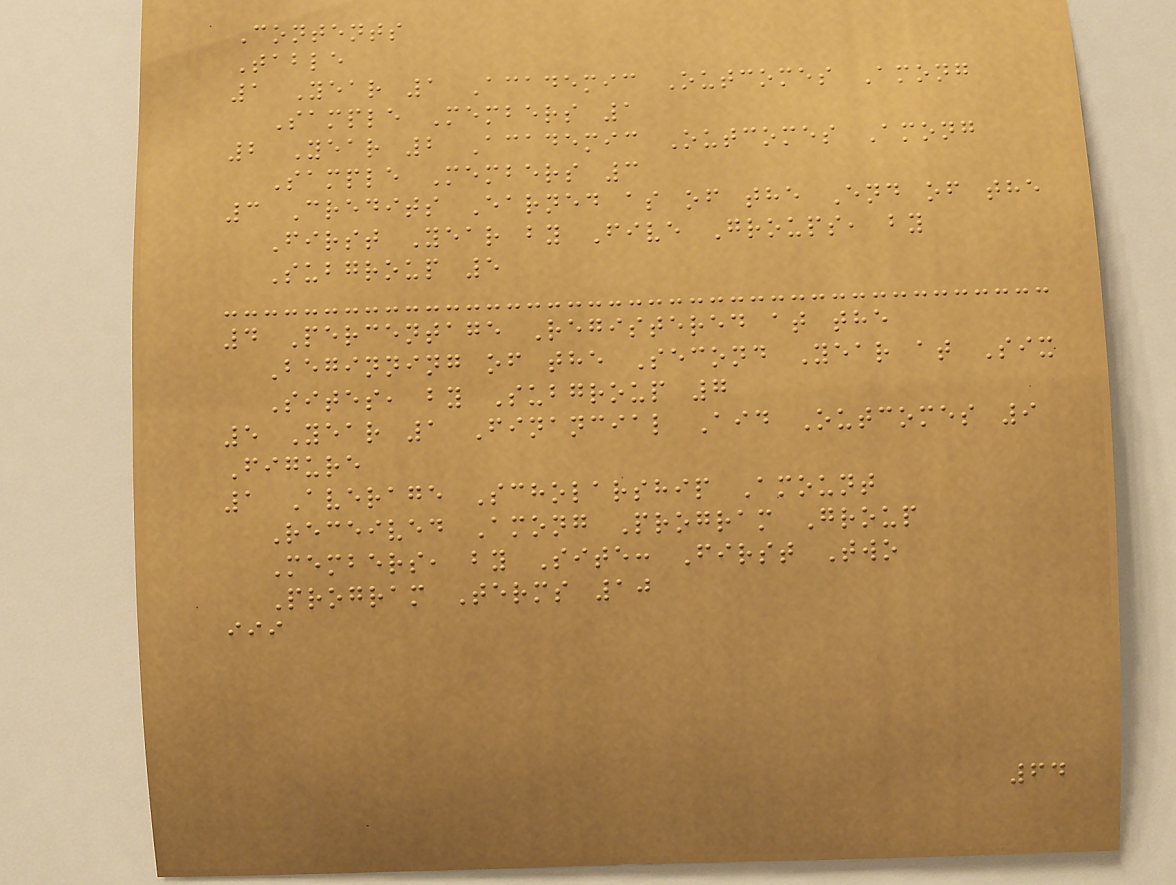Contents
Table
1 Year 1 Academic Outcomes Among
Sample Members 1
2 Year 2 Academic Outcomes Among
Sample Members 3
3 Credits Earned as of the End of the
First Year by Five Groups, by
Subgroup 5
4 Percentage Registered at the
Beginning of the Second Year at Six
Sites, by Subgroup 7
5 Year 1 Financial Aid Outcomes 9
Figure
1 Average Scholarship Amount
Received Among Program Group
Members, by Site: First Two
Program Terms 10
iii
64
